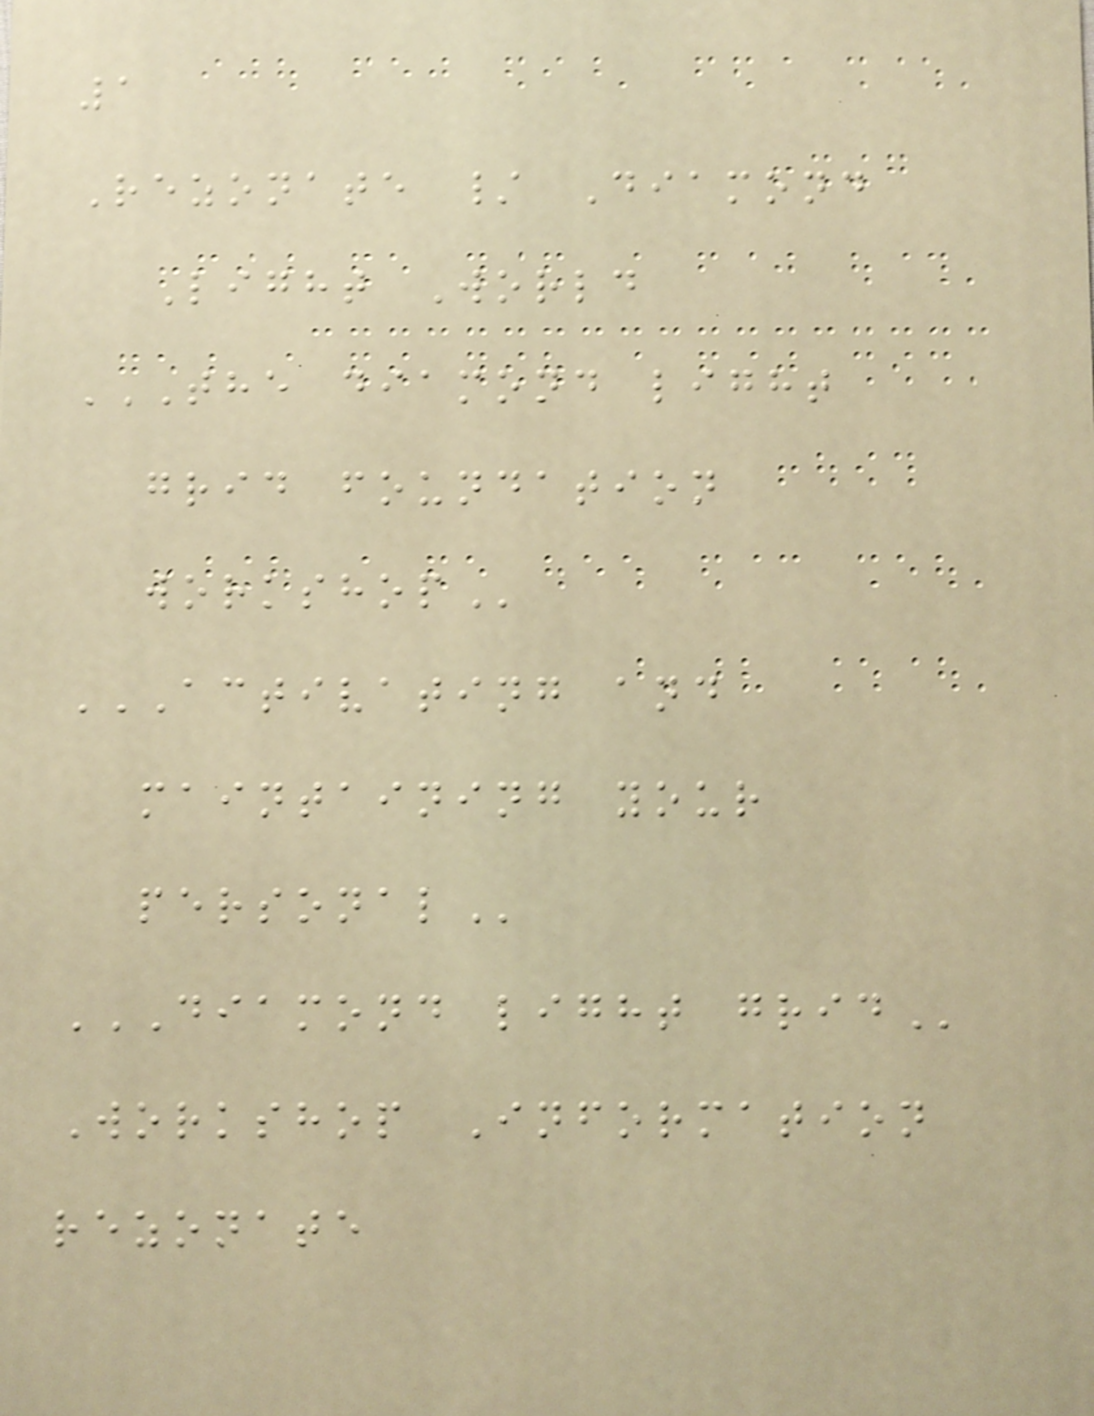1
Rezonate / Diamond
Light World
THE DIAMOND LIGHT
GRID FOUNDATION
WORKSHOP
ACTIVATING AND
MAINTAINING YOUR
PERSONAL
DIAMOND LIGHT GRID
Workshop Information
rezonate
